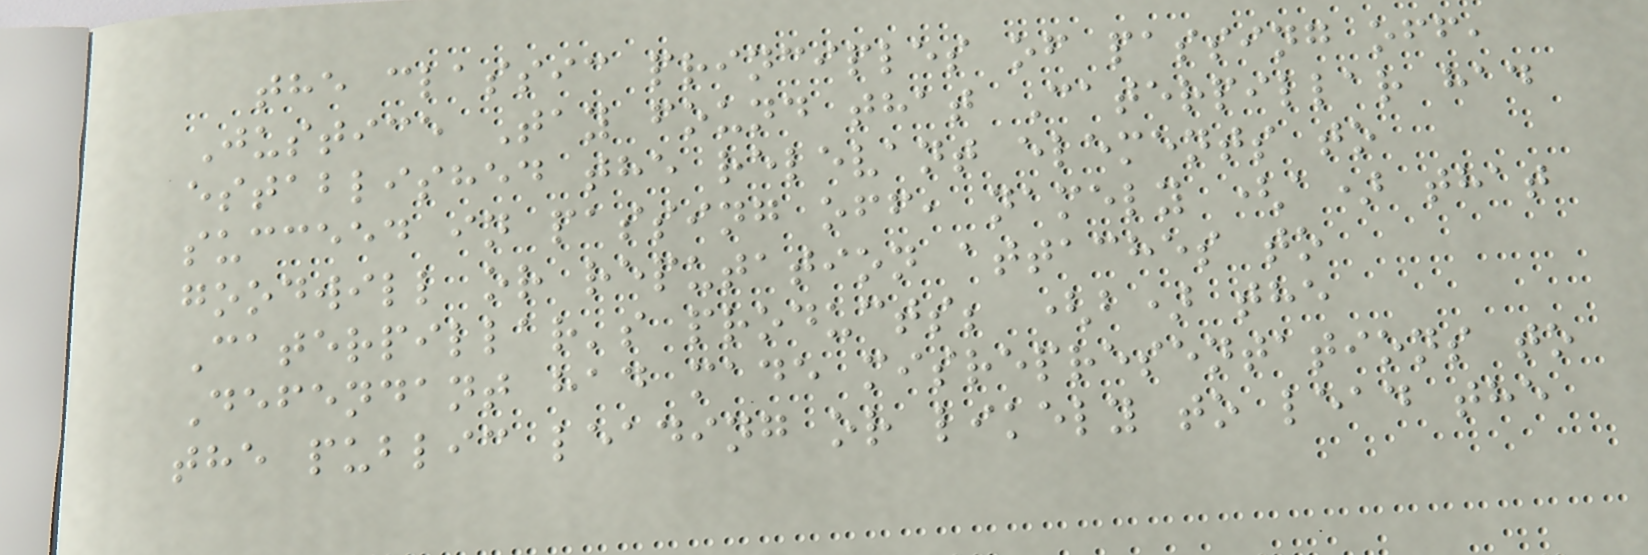the classic principles of passing off,
Justice Tay found that Caterpillar had
established the relevant elements to
succeed in passing off, namely (a) that
goodwill or reputation attaches to
Caterpillar's products; (b) the
Defendant had made misrepresentations to
the public leading or likely to lead the
